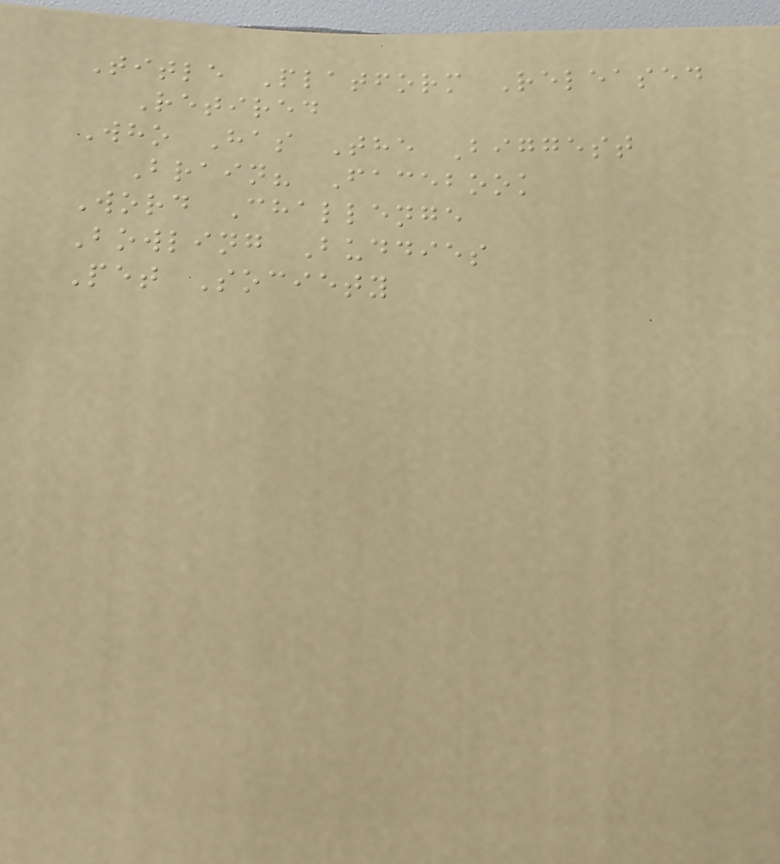Title Platform Released
Retired
Who Has The Biggest
Brain? Facebook
Word Challenge
Bowling Buddies
Pet Society
